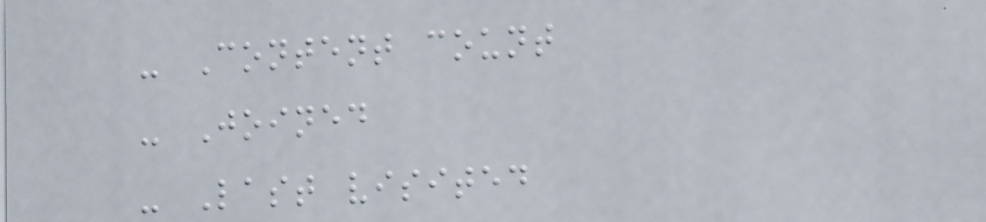- Content count
- Joined
- Last visited
